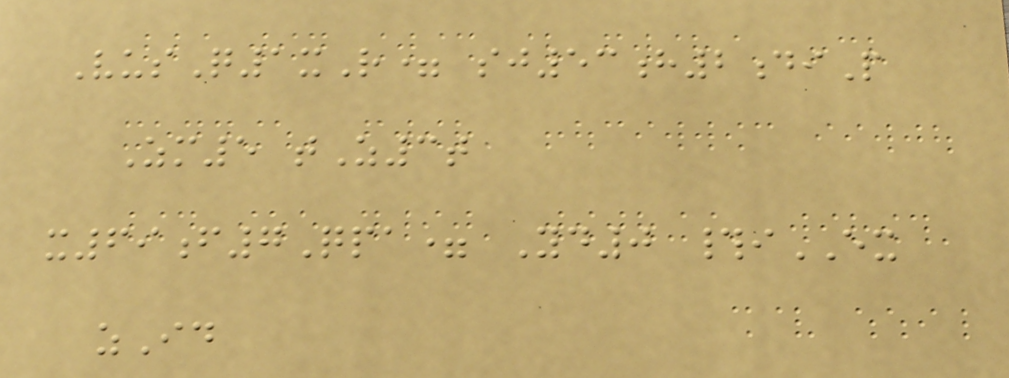VusQ1xR= sj53h2diP
Zm5 tZ3t
x69f7Qpa= Yd0 #iEX
zId
